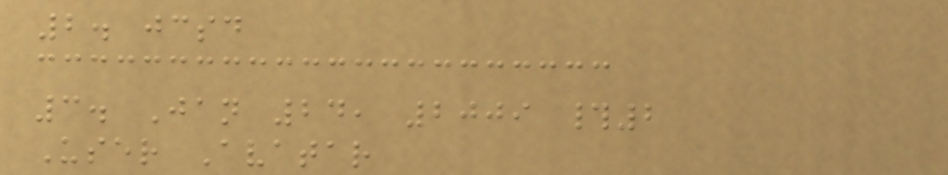2. jcsd
3. Jan 24, 2009 #2
User Avatar
